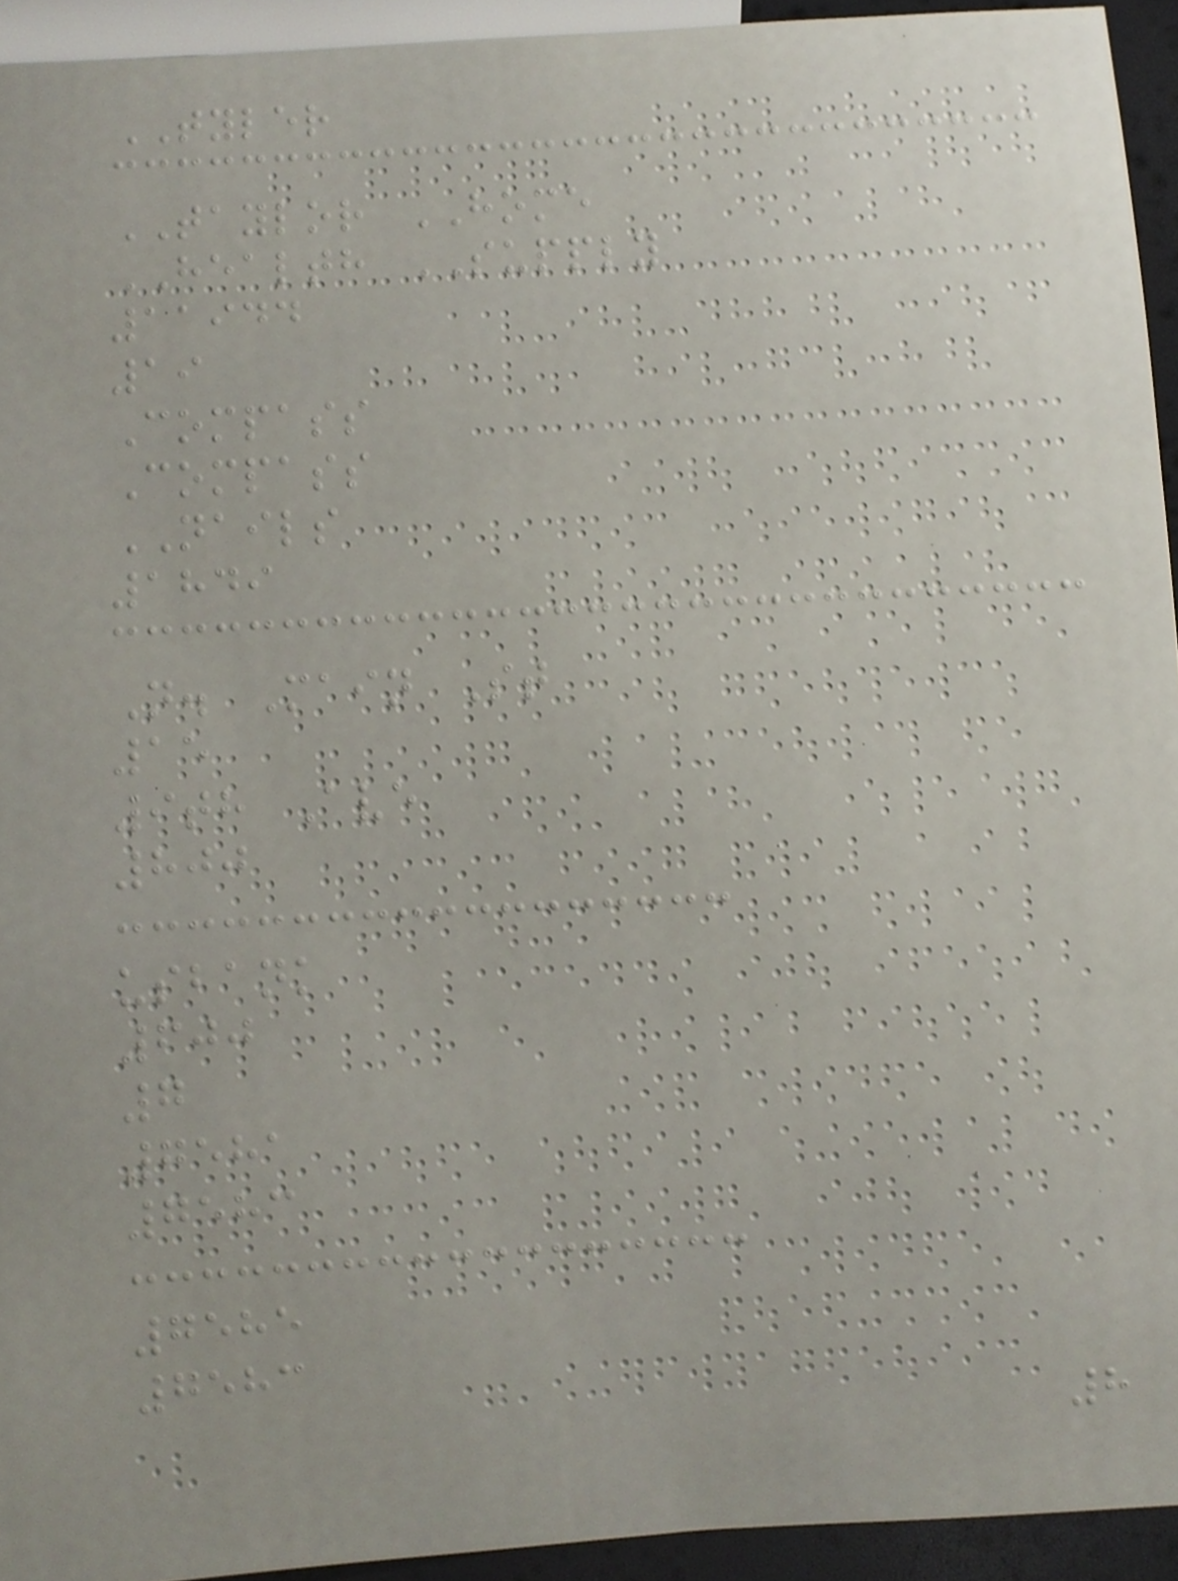TYLER
TAYLOR HOME
HEALTH SUPPLY
11944
19
Compass
Compass
NAILS
1849
N. Main St
15
9th Ave
800
usbank
600
7
7581
7583
7585
7583
8
